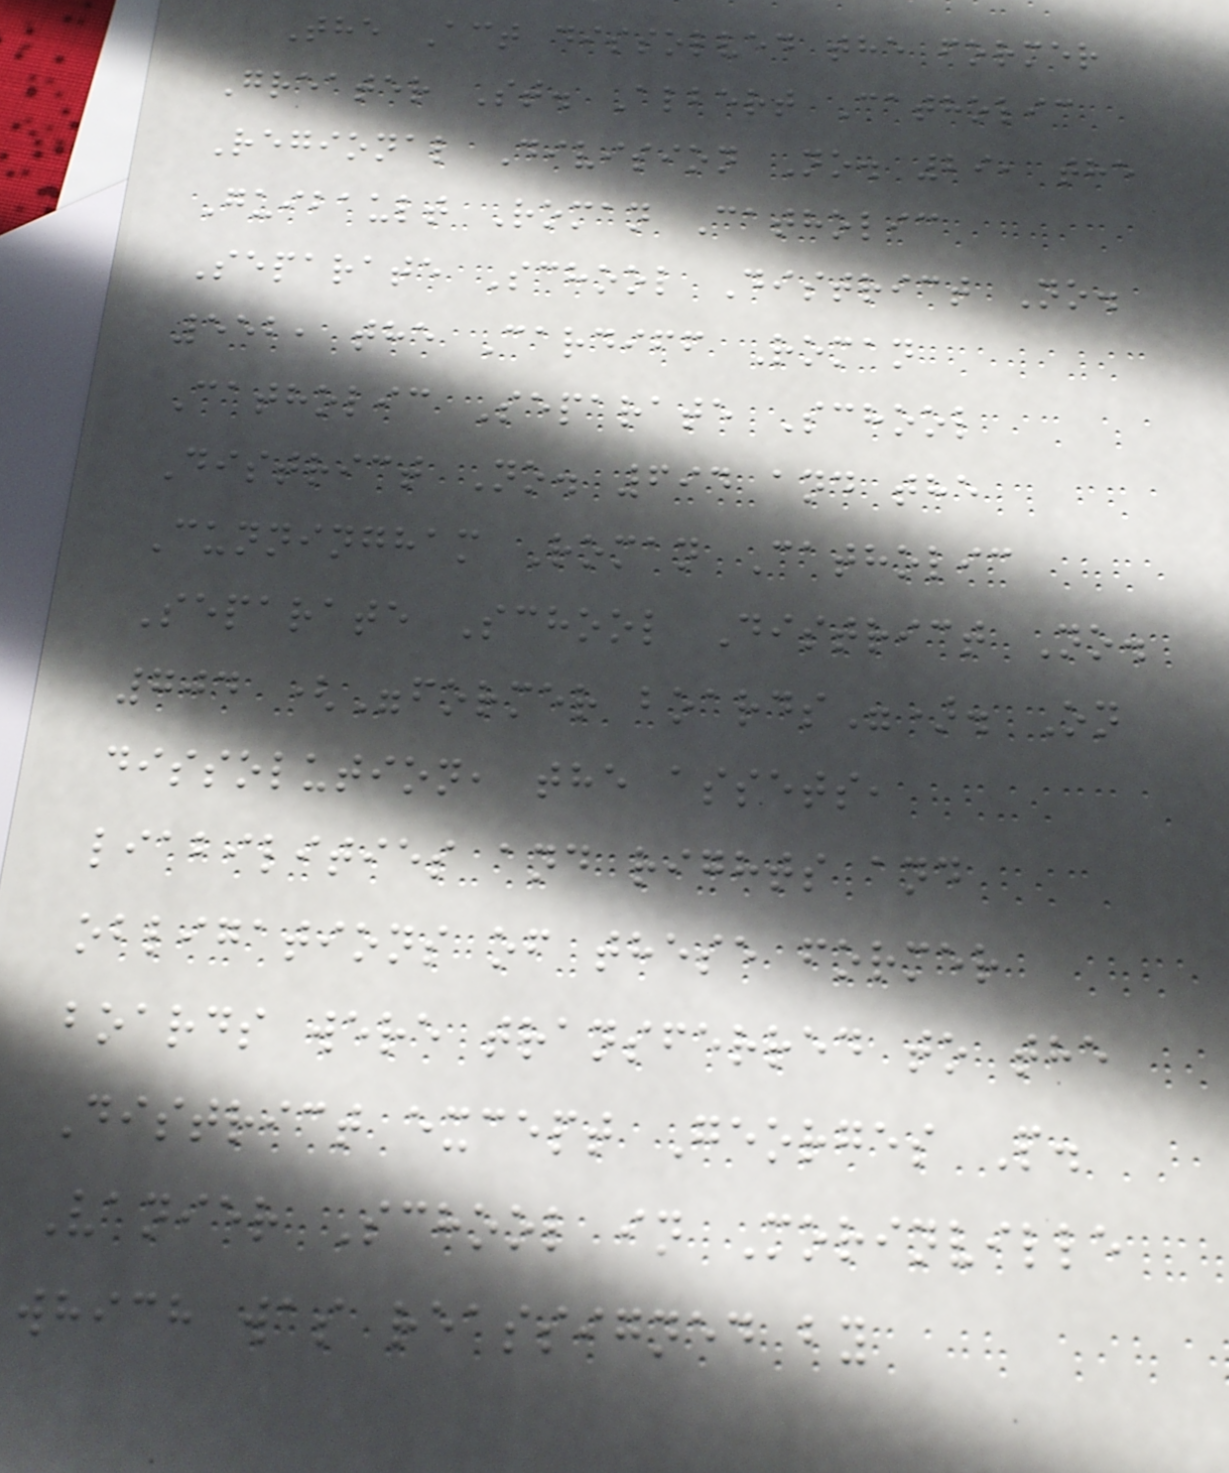The Act dissolved the former
Greater St. Albert Catholic
Regional Division No. 29, the
Guibault Roman Catholic
Separate School District No.
552, the Cardiff Roman
Catholic Separate School
District No. 694 and the
Cunningham Roman Catholic
Separate School District No.
704 ("former boards"). On
dissolution, the assets,
liabilities and rights and
obligations of these former
boards were transferred to the
District except Georges P.
Vanier School in Morinville
which was reassigned by
